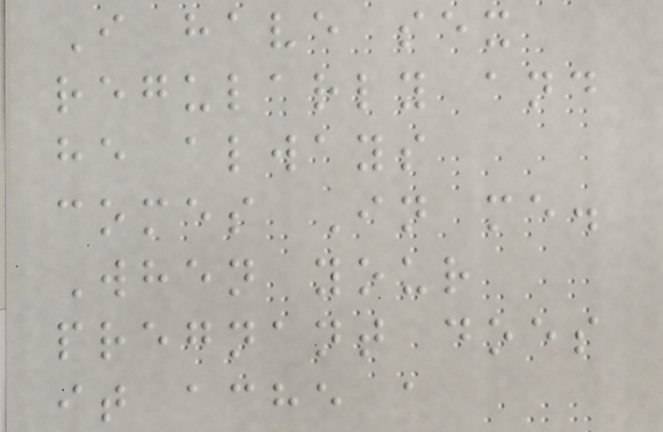I have sex
regularly and
he always
comes In me.
When your
pregnant does
it ache a
